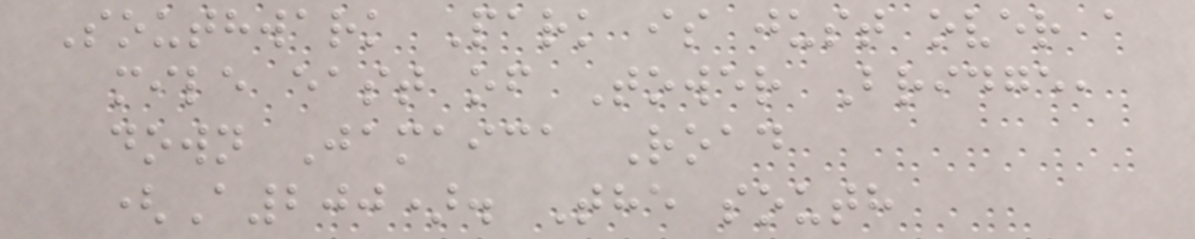Southwark Park is just over a
mile east of Tower Bridge,
down Jamaica Road
(A200). The south
